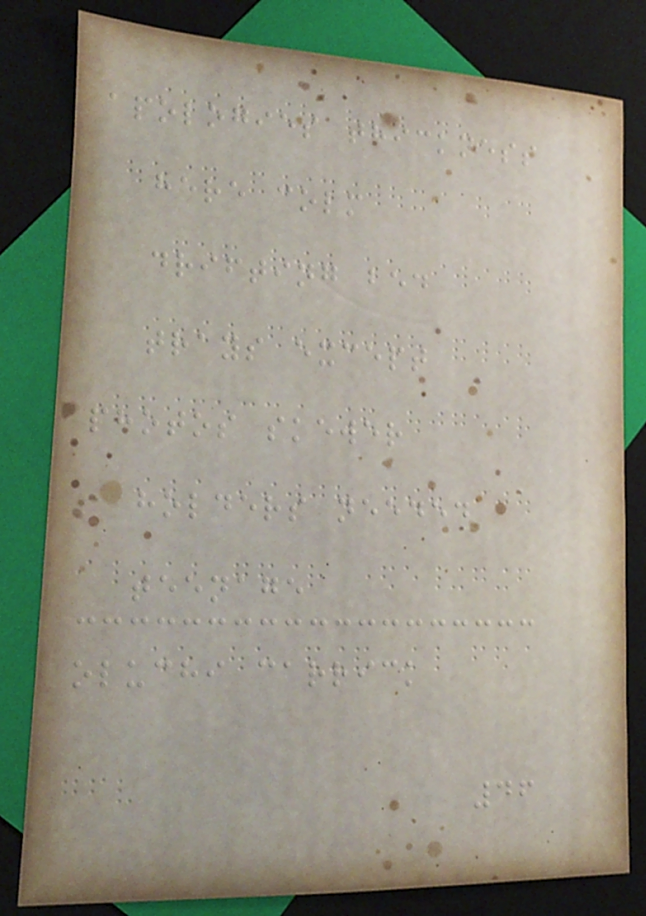apologies thickness
here colm
drifting bed
trays except
photos skewer
holders needed
teenage
oluchi carrick
46
